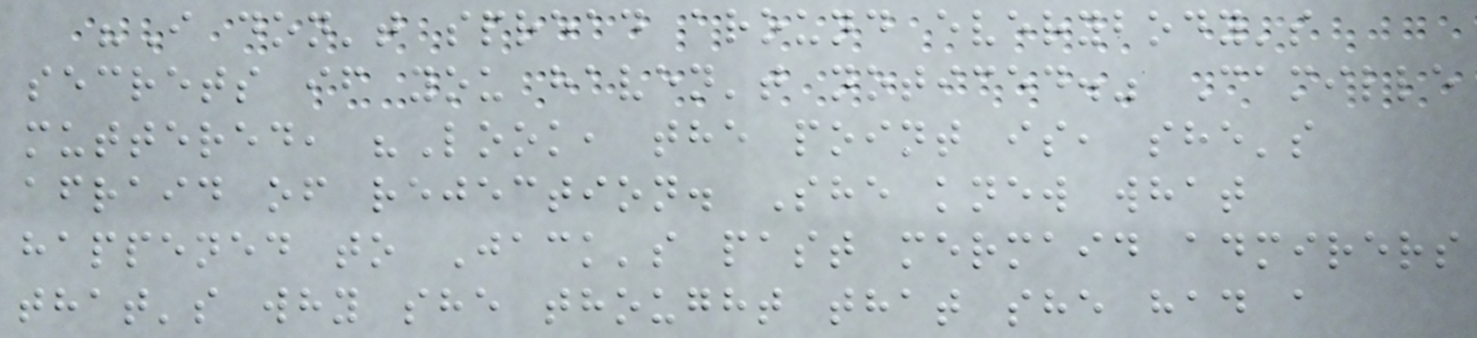"I don't spread around everybody's
secrets if you haven't noticed." Camille
muttered, "Look, the point is, she's
afraid of rejection. She knew what
happened to Jack's past mermaid admirers
that's why she thought that she had a
